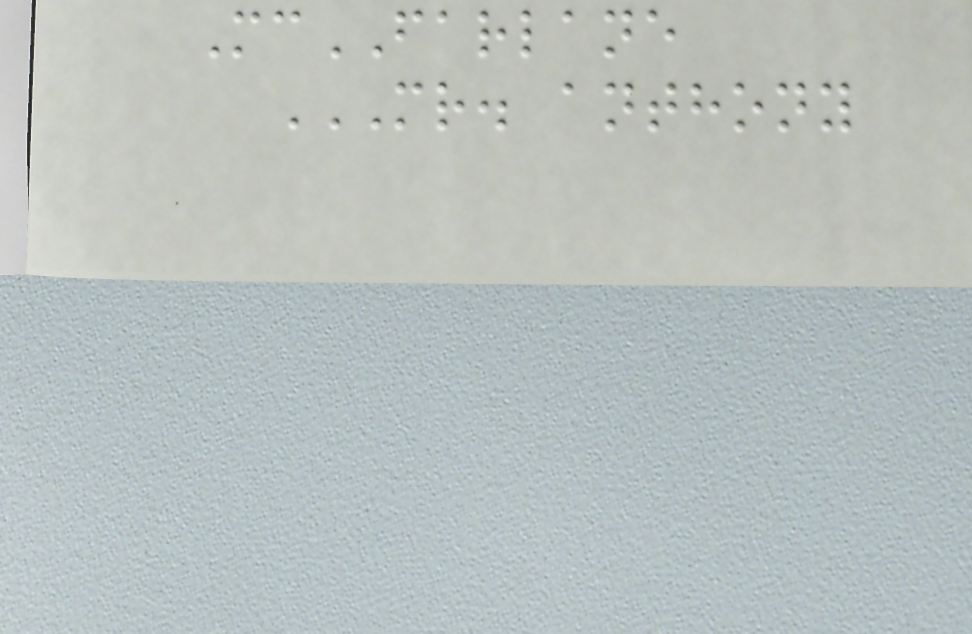McFARLANE
MR. ANTHONY
